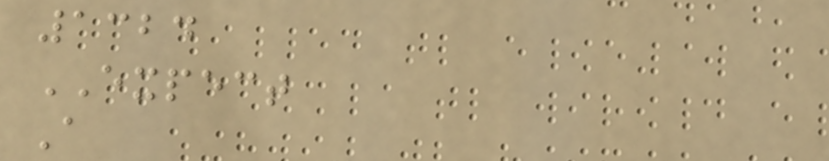1324
EXPECT
A
